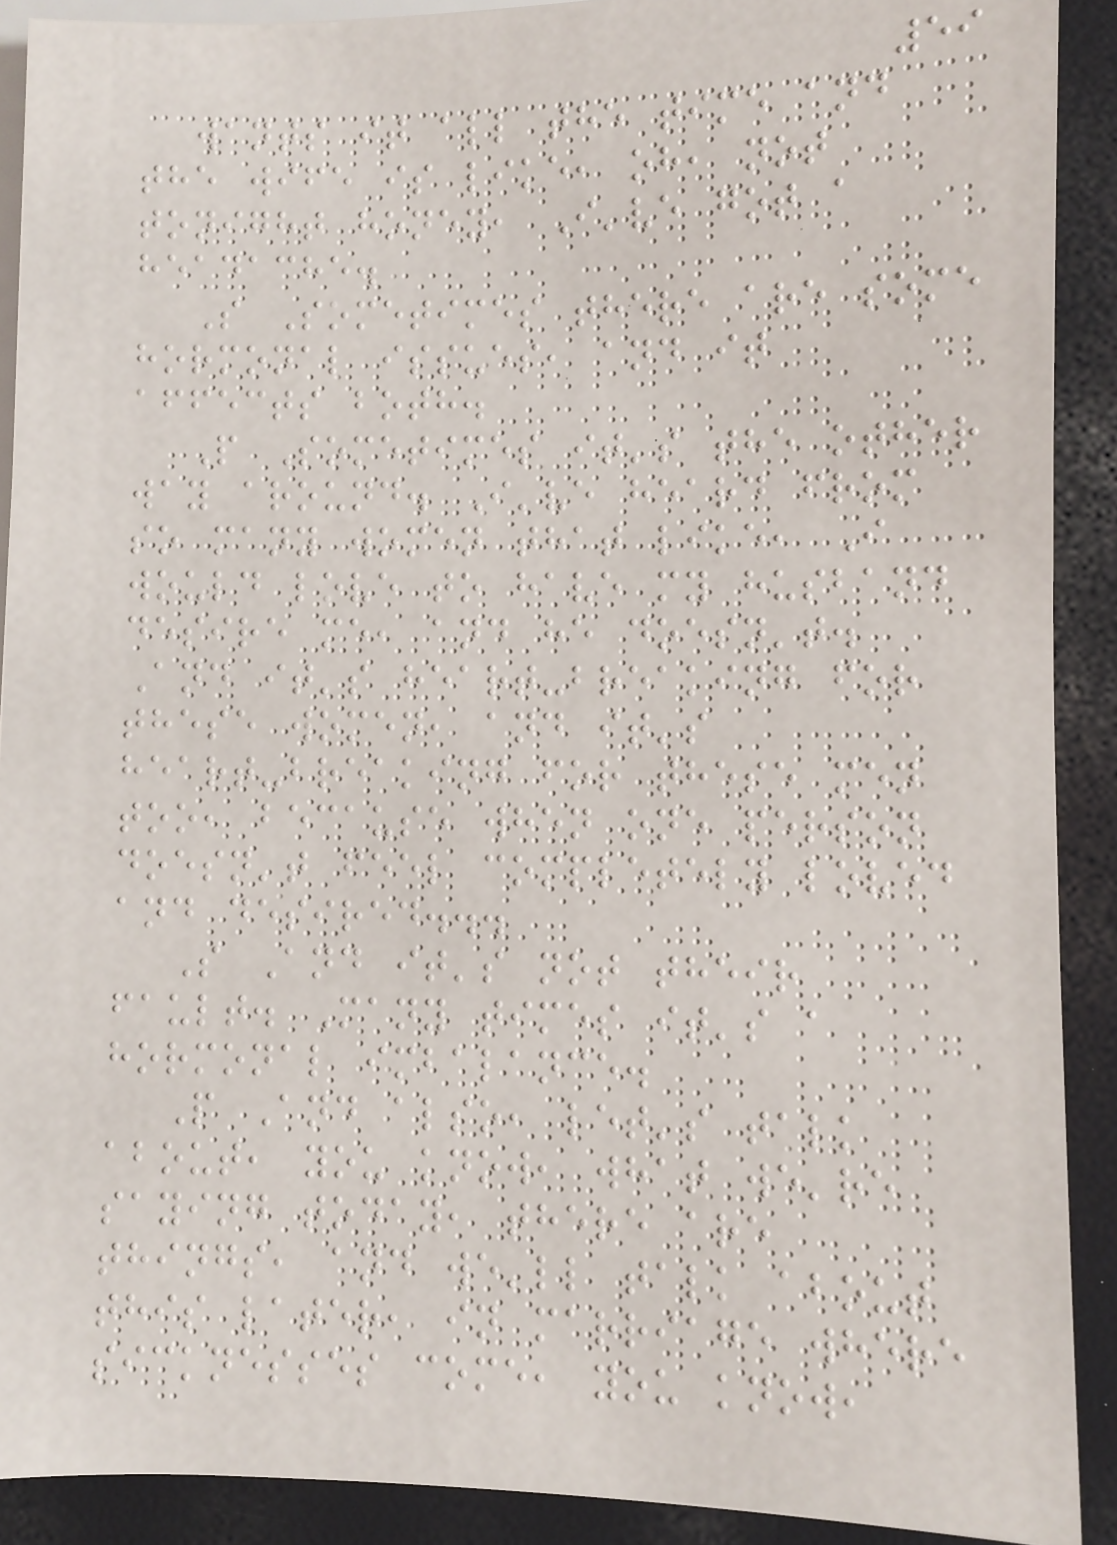59
wants it all the time and
the wife is like, oh, not
tonight honey, I've got a
headache.
S Sometimes there are some
hormonal issues, and it
affects both.
P Sometimes it's the other
way around. I've heard from
so many women that like, I
would love to have my husband
desire me, and he doesn't.
And it's heart-breaking for
these women, and it's
heart-breaking for these men
too, because when one person
doesn't feel completely loved
and desired...
S And it's not their
fault. Many times it's a
hormonal imbalance.
P And also, let's talk
about, you know, what we're
saying today, there are
things, and we'll talk about
this later, in marriage where
sicknesses come, you know,
